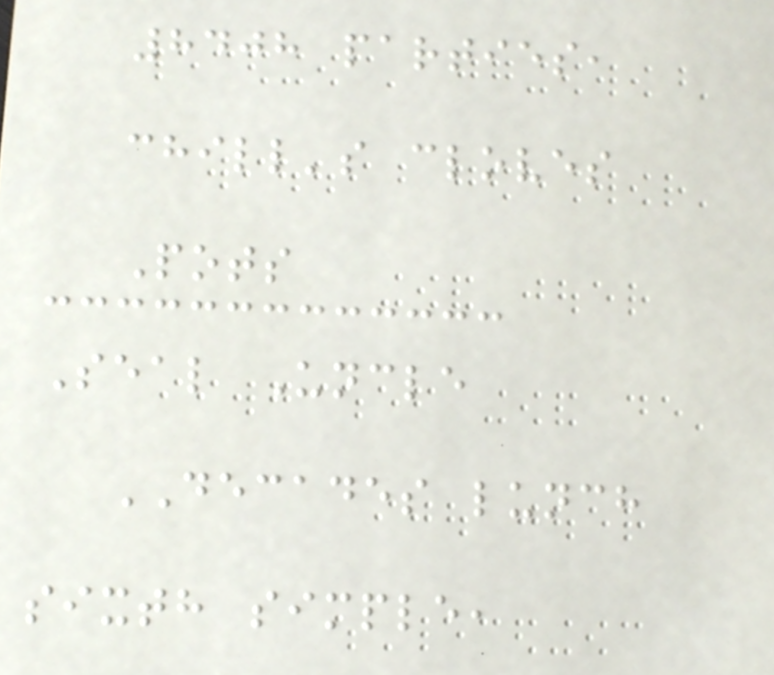8408 parties,
chill's cloves
Pots
Seal Uncle
DECADES lunch
sixth simple,
